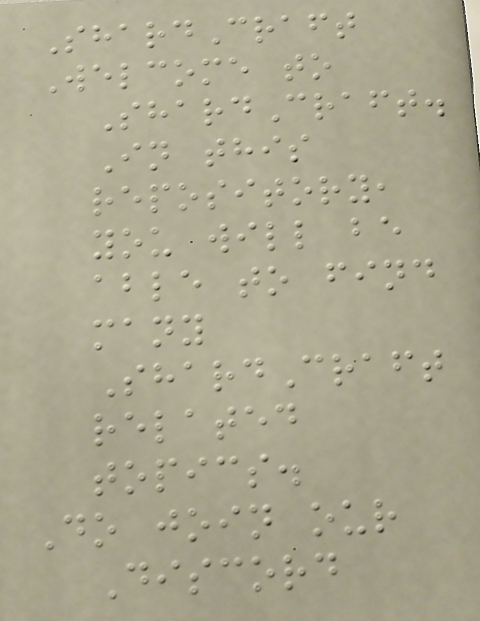ShardCraft
Welcome to
ShardCraft.
In this
repository,
you will be
able to find
many
ShardCraft
related
topics.
Do join our
Discord
